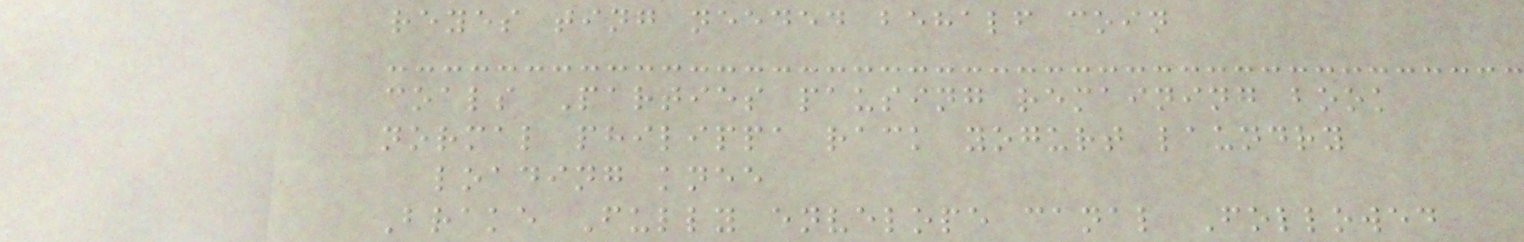reyes ting needed behalf coin
coals Parties pausing remaining book
normal philippa rack yogurt laundry
loading knee
Brake Fully envelope canal Followed
